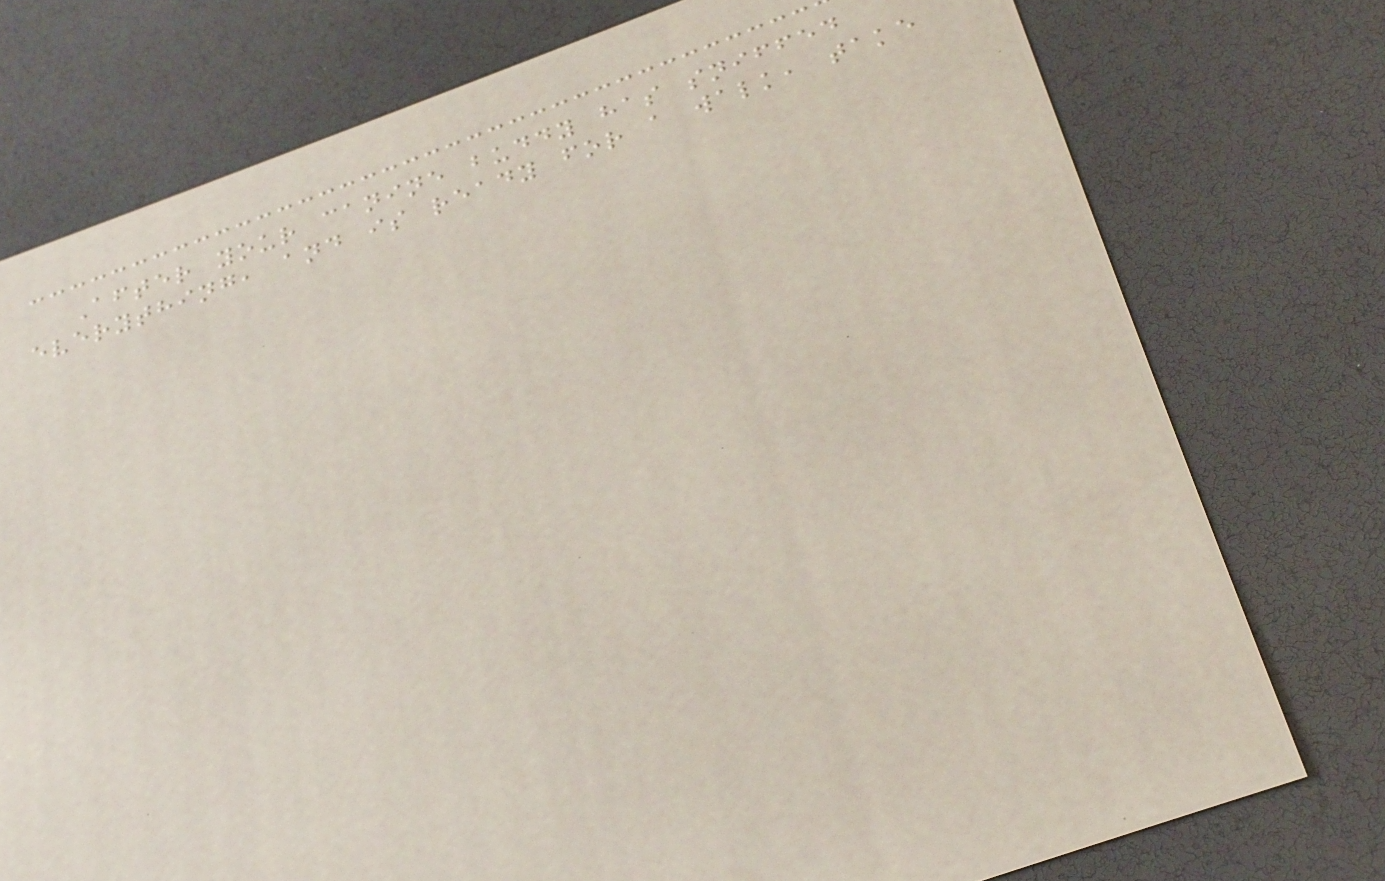After your canine buddy has sniffed
everything, and is ready for a walk, take
